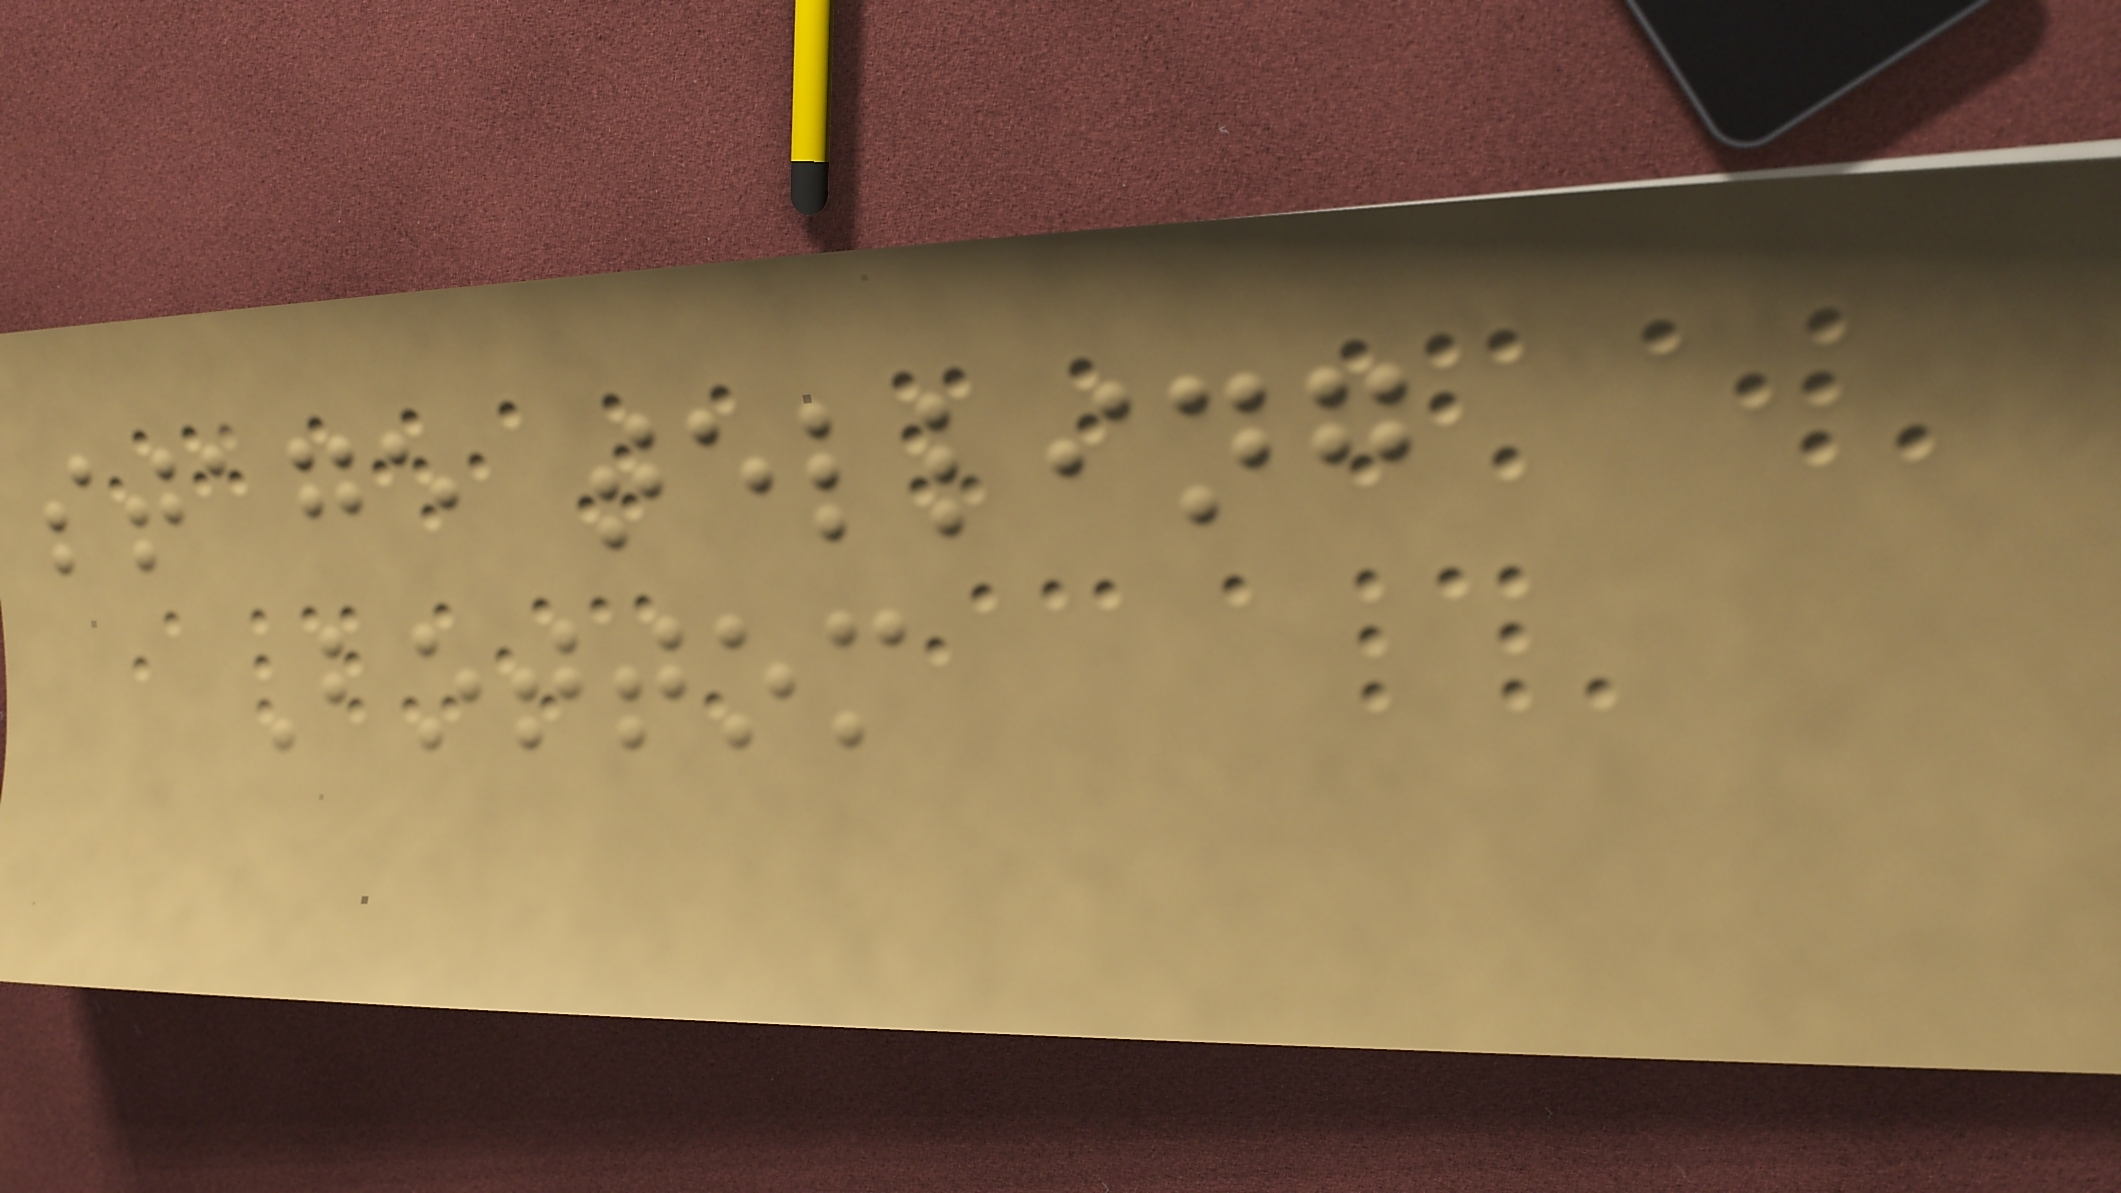stage telling
Bottom
